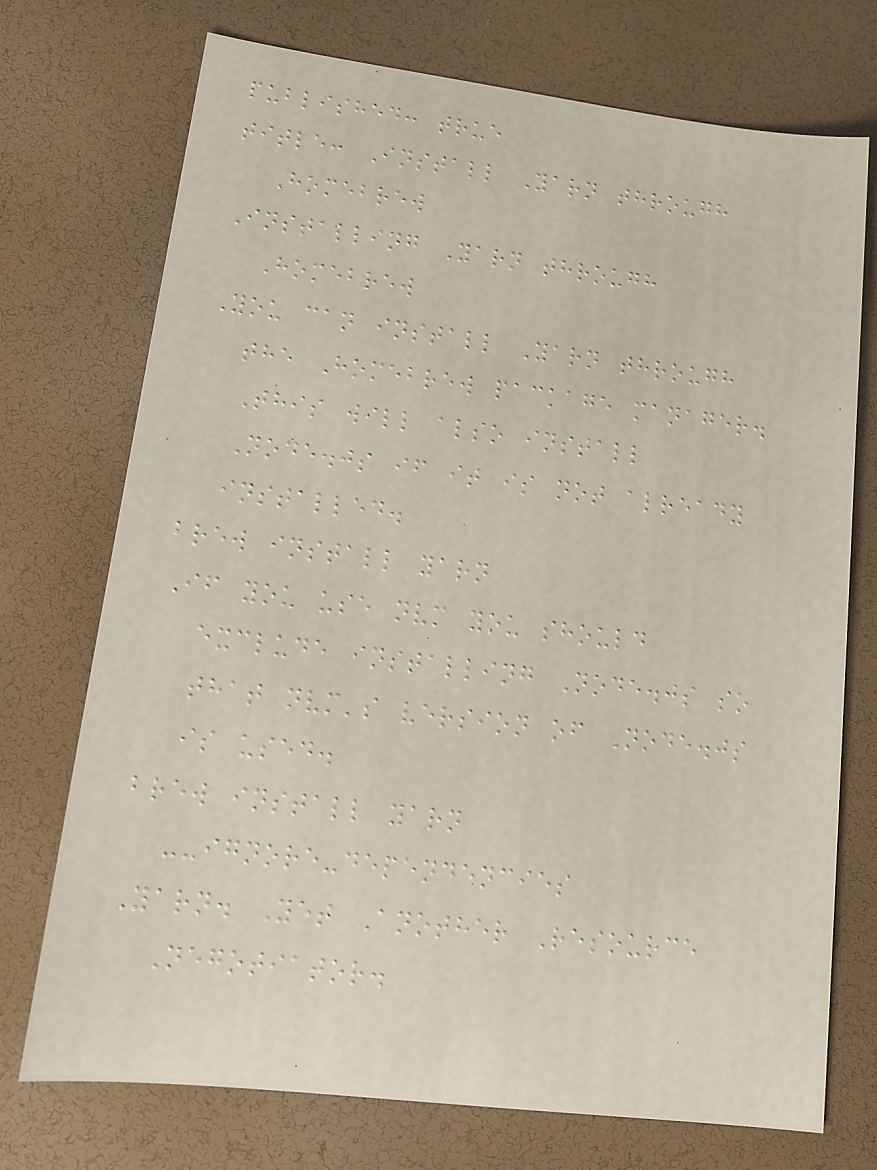published: true
title: Install Yarn through
Homebrew
Installing Yarn through
Homebrew
You can install Yarn through
the Homebrew package manager.
This will also install
Node.js if it is not already
installed.
brew install yarn
If you use nvm you should
exclude installing Node.js so
that nvm's version of Node.js
is used.
brew install yarn
--ignore-dependencies
Yarn. Yet Another Resource
Negotiator.
